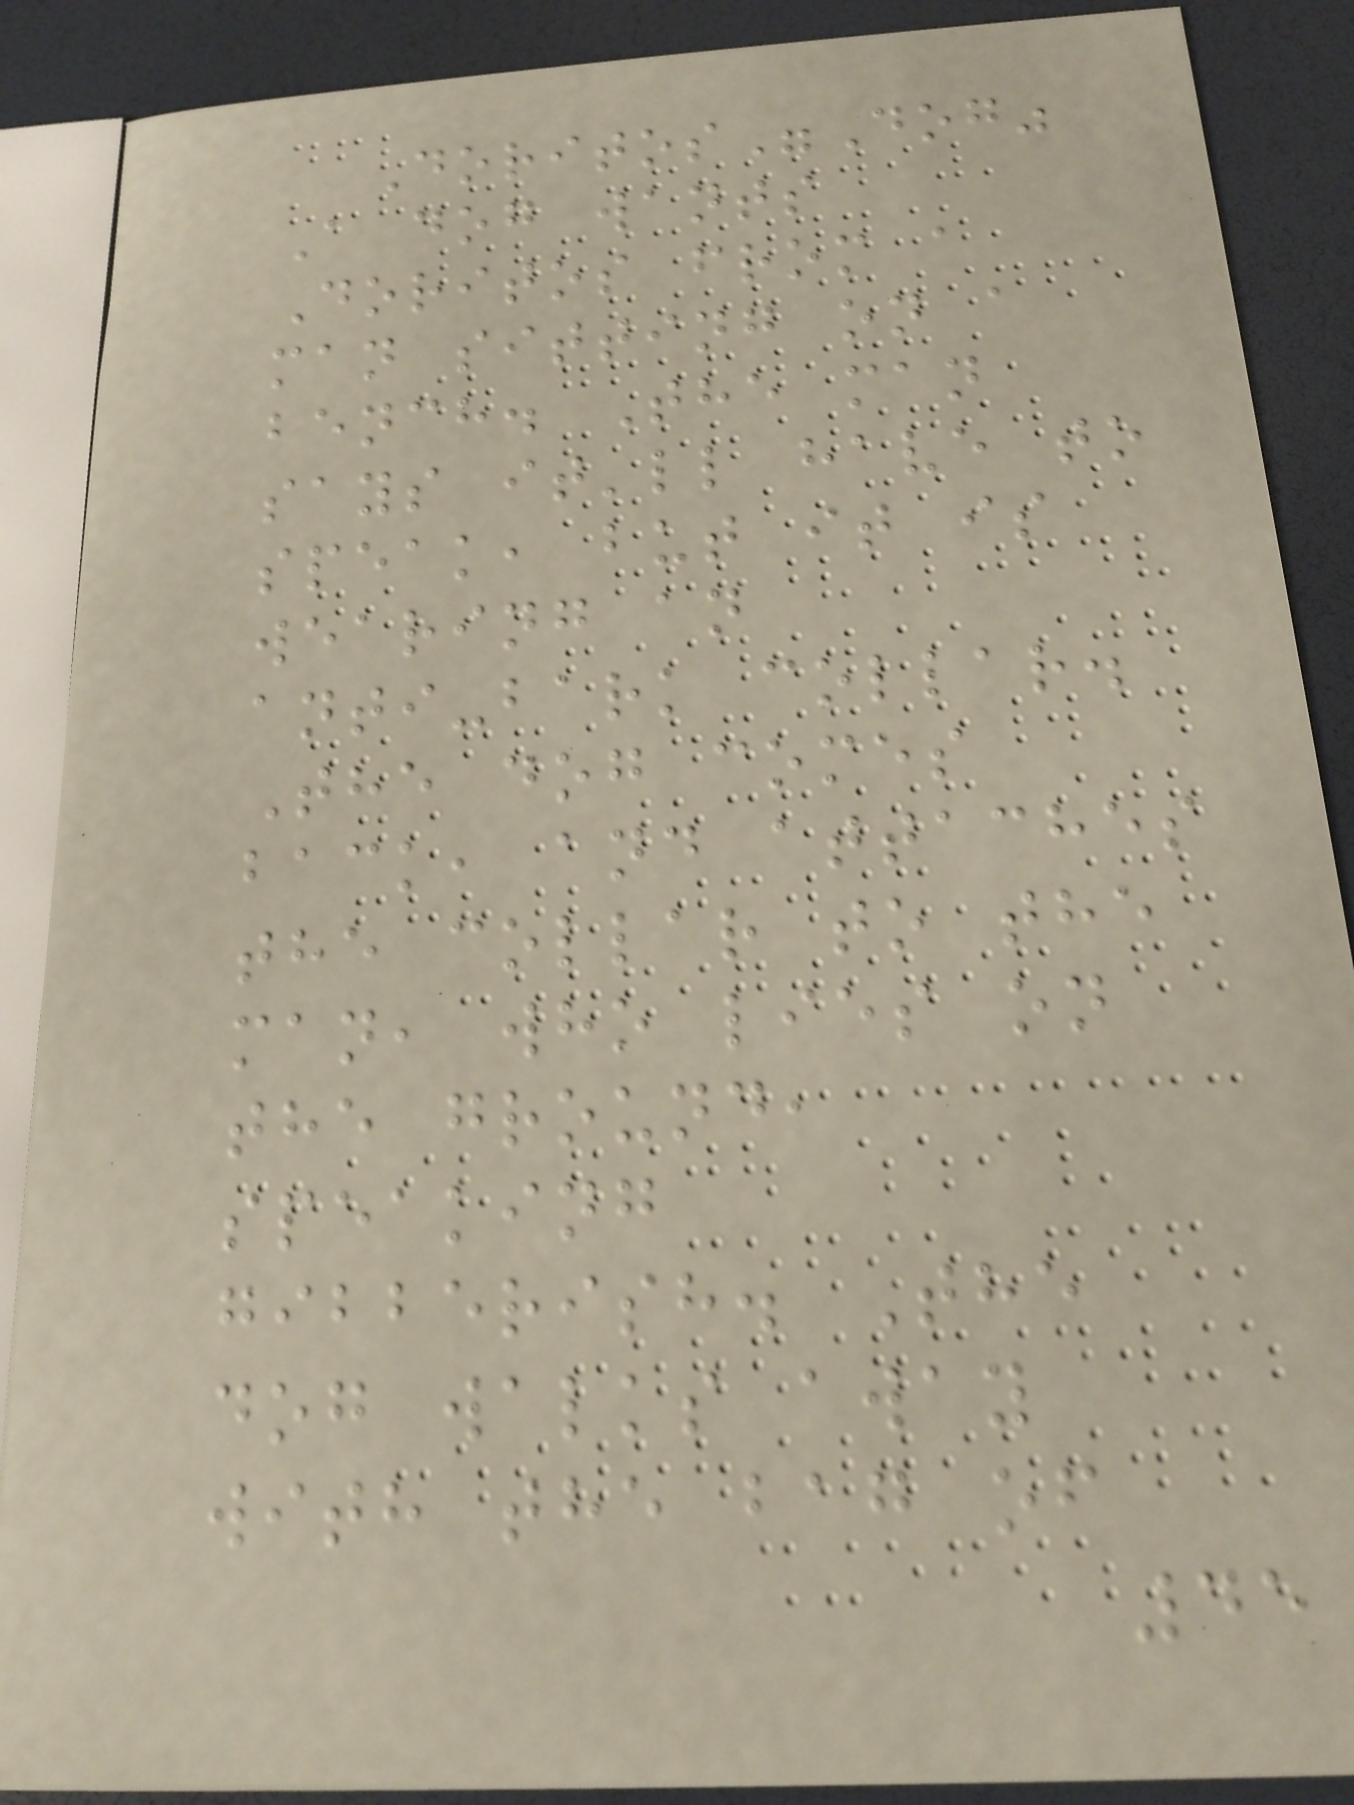Doritos"Dog"
A dog wants
Doritos from a
man sitting on a
bench. The man
says it'll have to
speak, but it is
wearing an
anti-bark collar.
The dog comes
back, and attaches
the collar to the
man, who lies on
the ground,
speaking
gibberish. The
dog walks away
with the bag of
45
